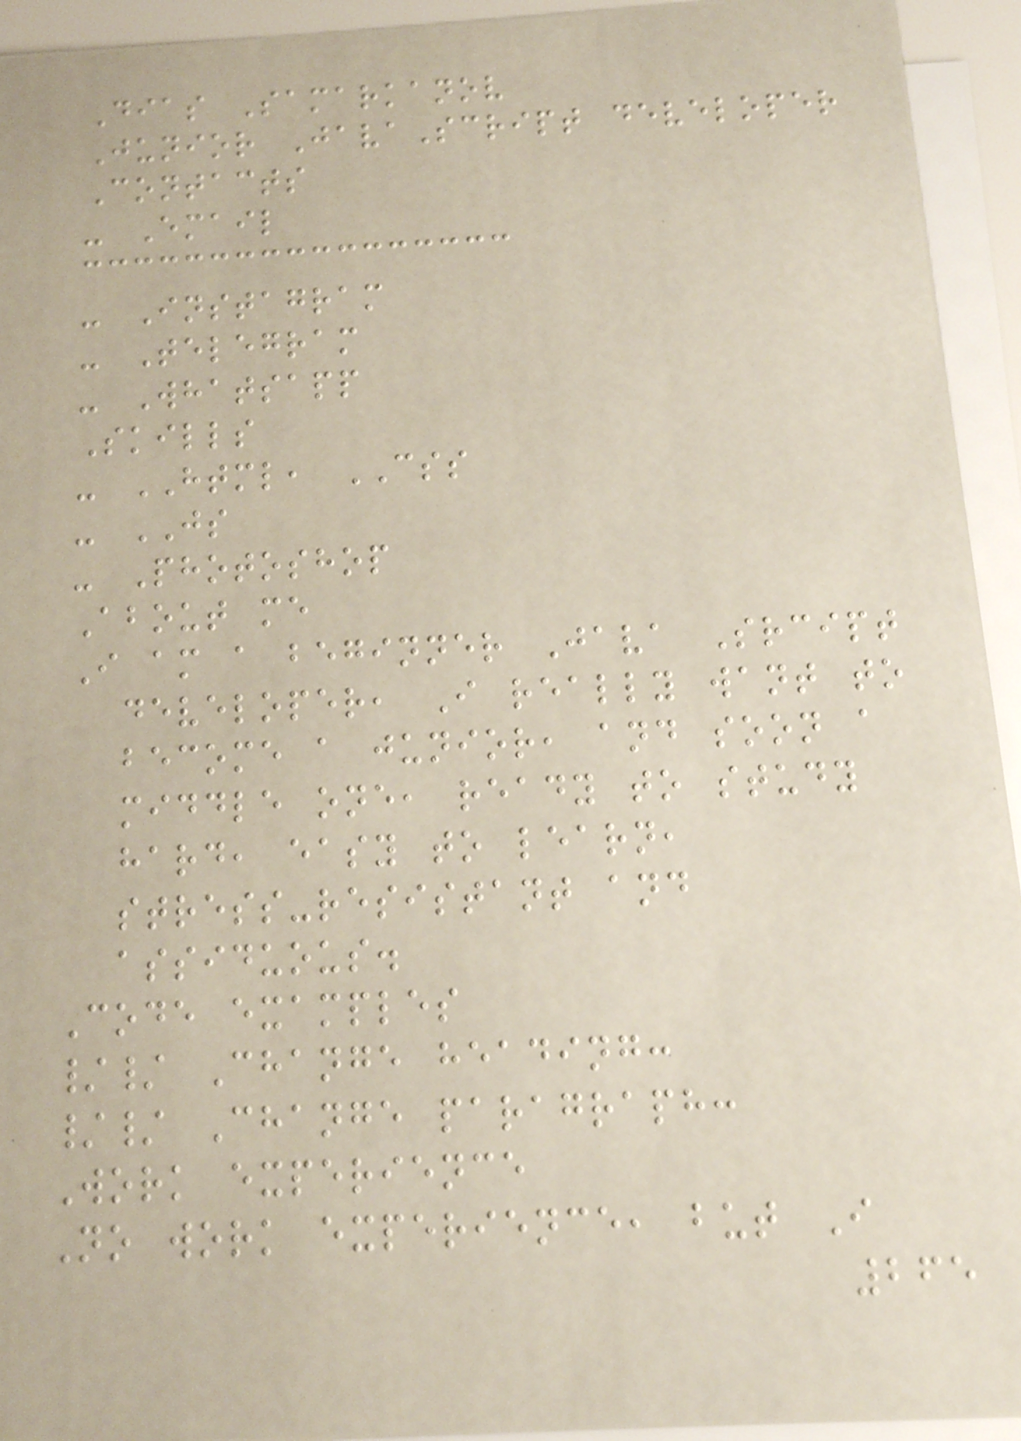Dias Samarkanov
Junior JavaScript developer
Contacts
- Email
- Instagram
- Telegram
- Whatsapp
Skills
- HTML, CSS
- JS
- Photoshop
About me
I am a beginner Java Srcipt
developer, I really want to
become a junior, and soon a
middle one, ready to study
hard, easy to learn,
stress-resistant and
assiduous.
Code examples
// Change heading:
// Change paragraph:
Work experience
No work experience, but I
265
